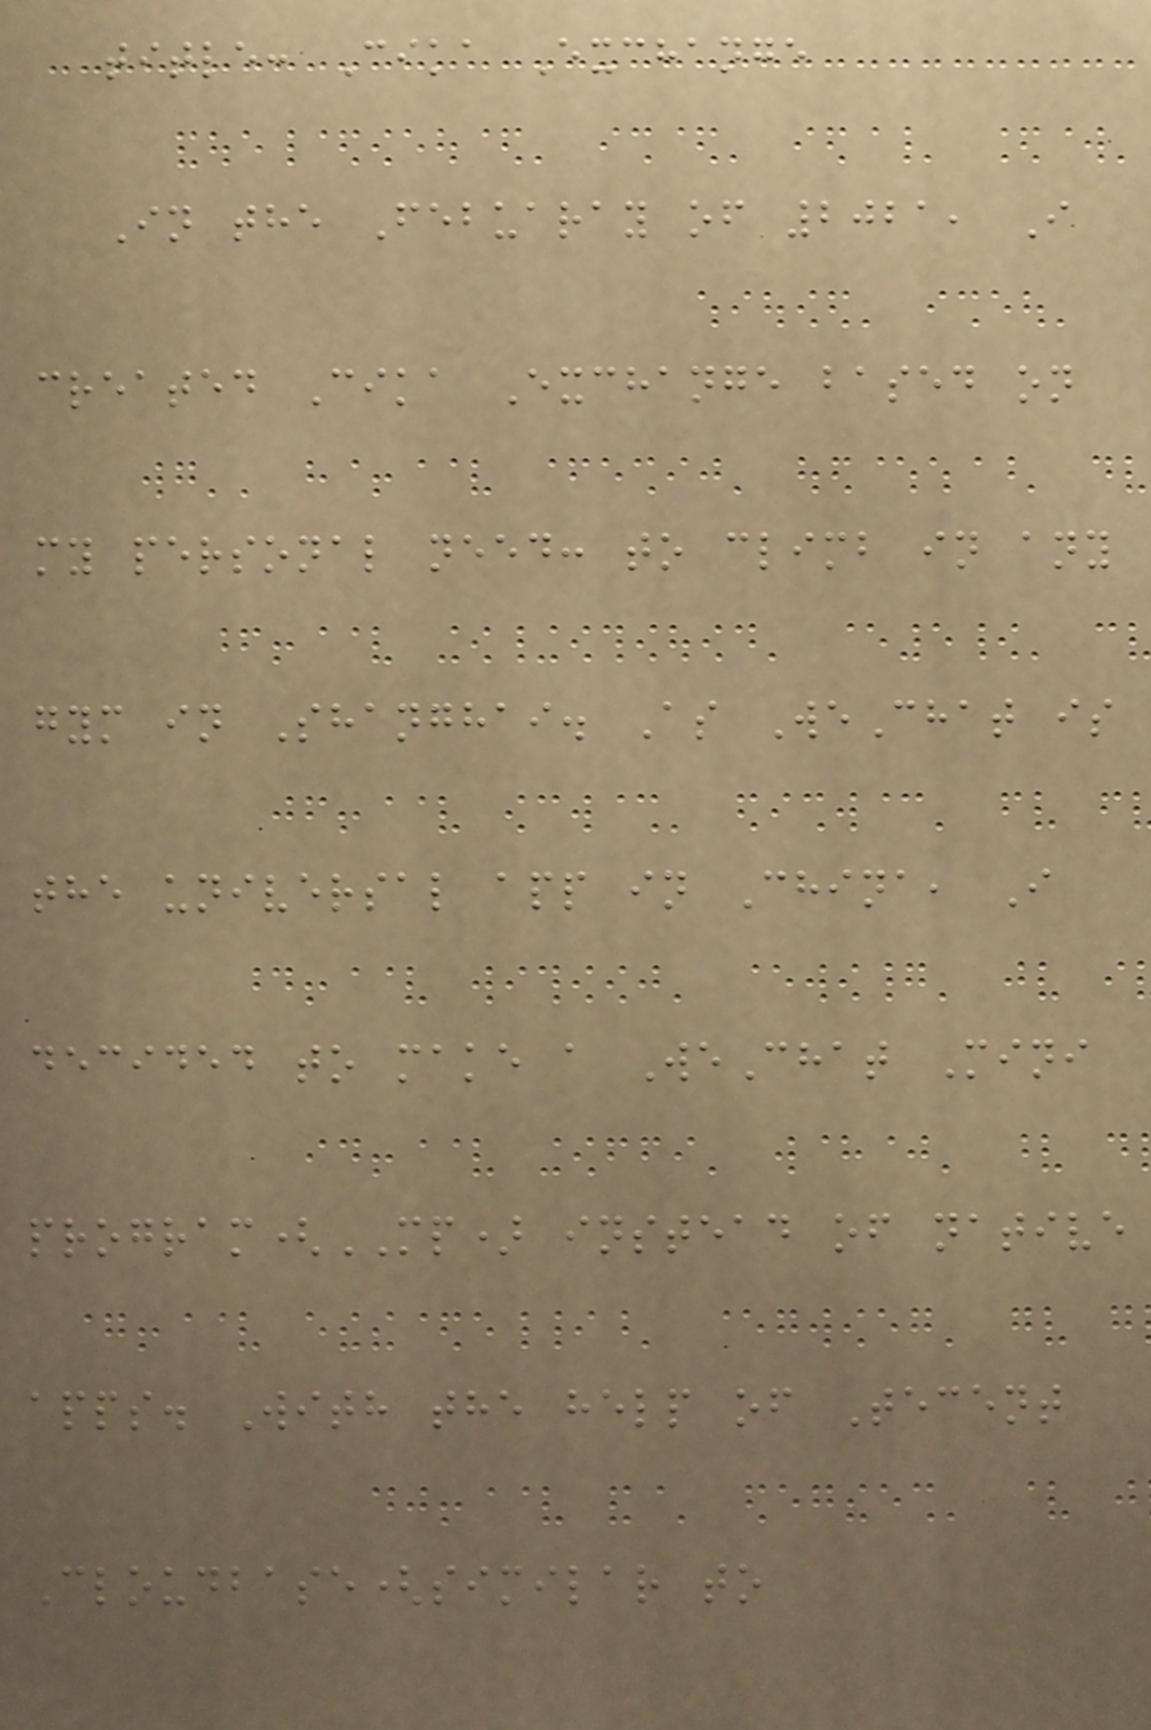title: Cika Exchange
In the Febuaray of 2021, I
created Cika Exchange based on
my personal need: to climb in any
gym in Shanghai. As WeChat is
the universal app in China, I
decided to make a WeChat Mini
program(MP) instead of native
apps. With the help of Tecent
Cloudbase(similar to
